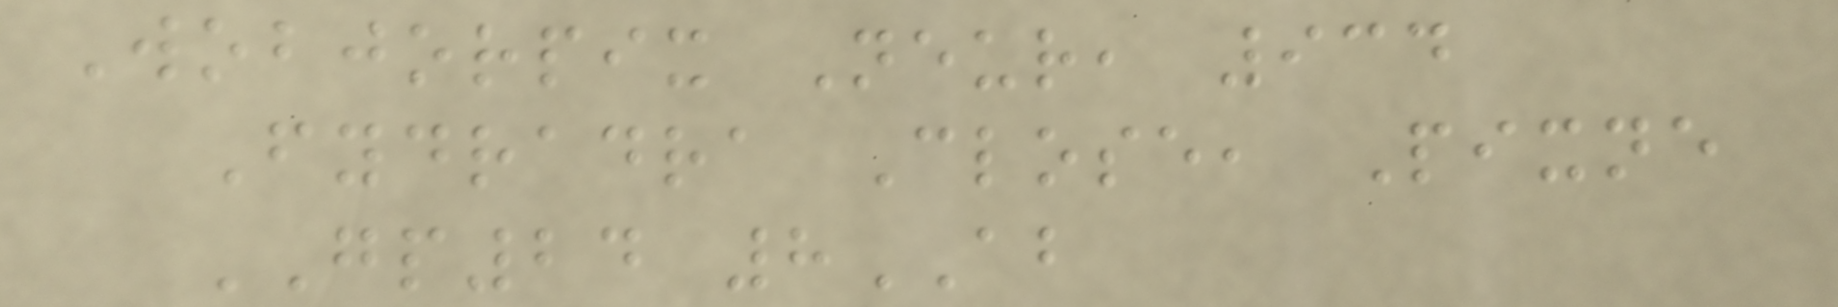Wobjorpix Neur, 934
Fydradra Close, Pixne
GP24 8AB
